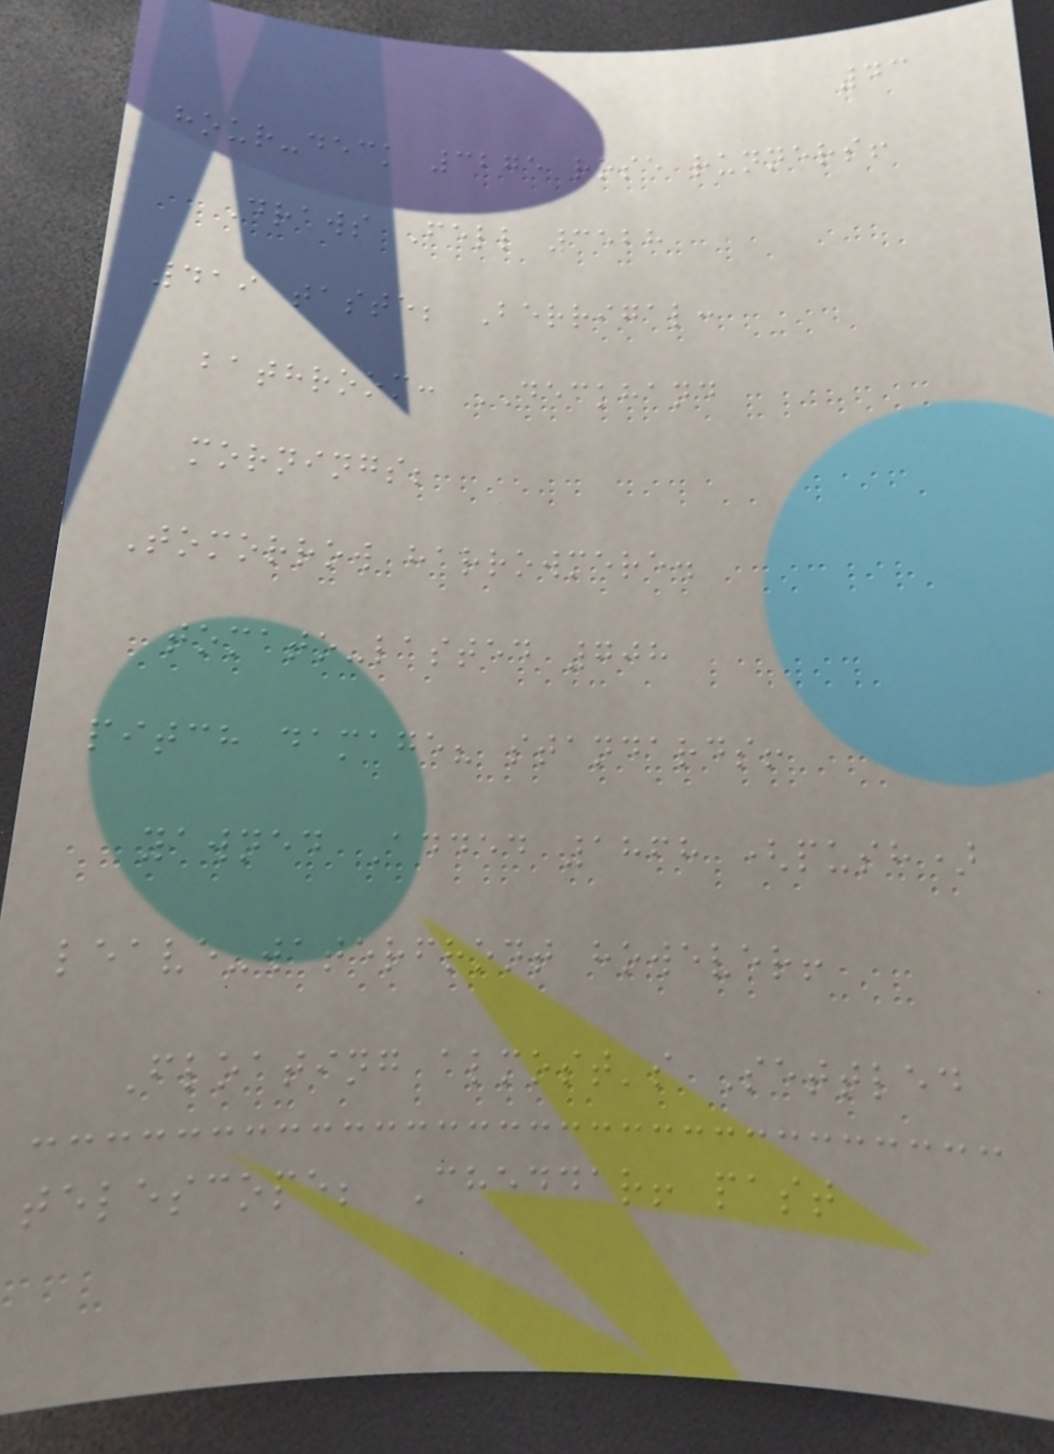43
hour-deck 3275 rose runners!
Draws Fell 3528
419 taste; Berrigal:
bathroom: DECKHAND
mornings;
Tomorrow harrowmere.
tomato-lasted 708
pitch damage? standards!
yawned Added 1868 (push)
leave-waterfront however!
Floating almost's Settled
telescope; Cheddar! past
